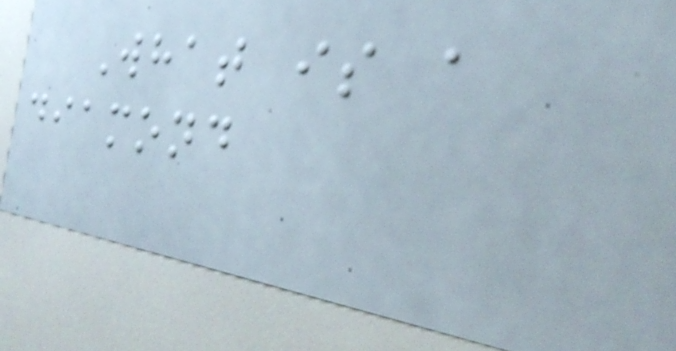What is a
diamond
